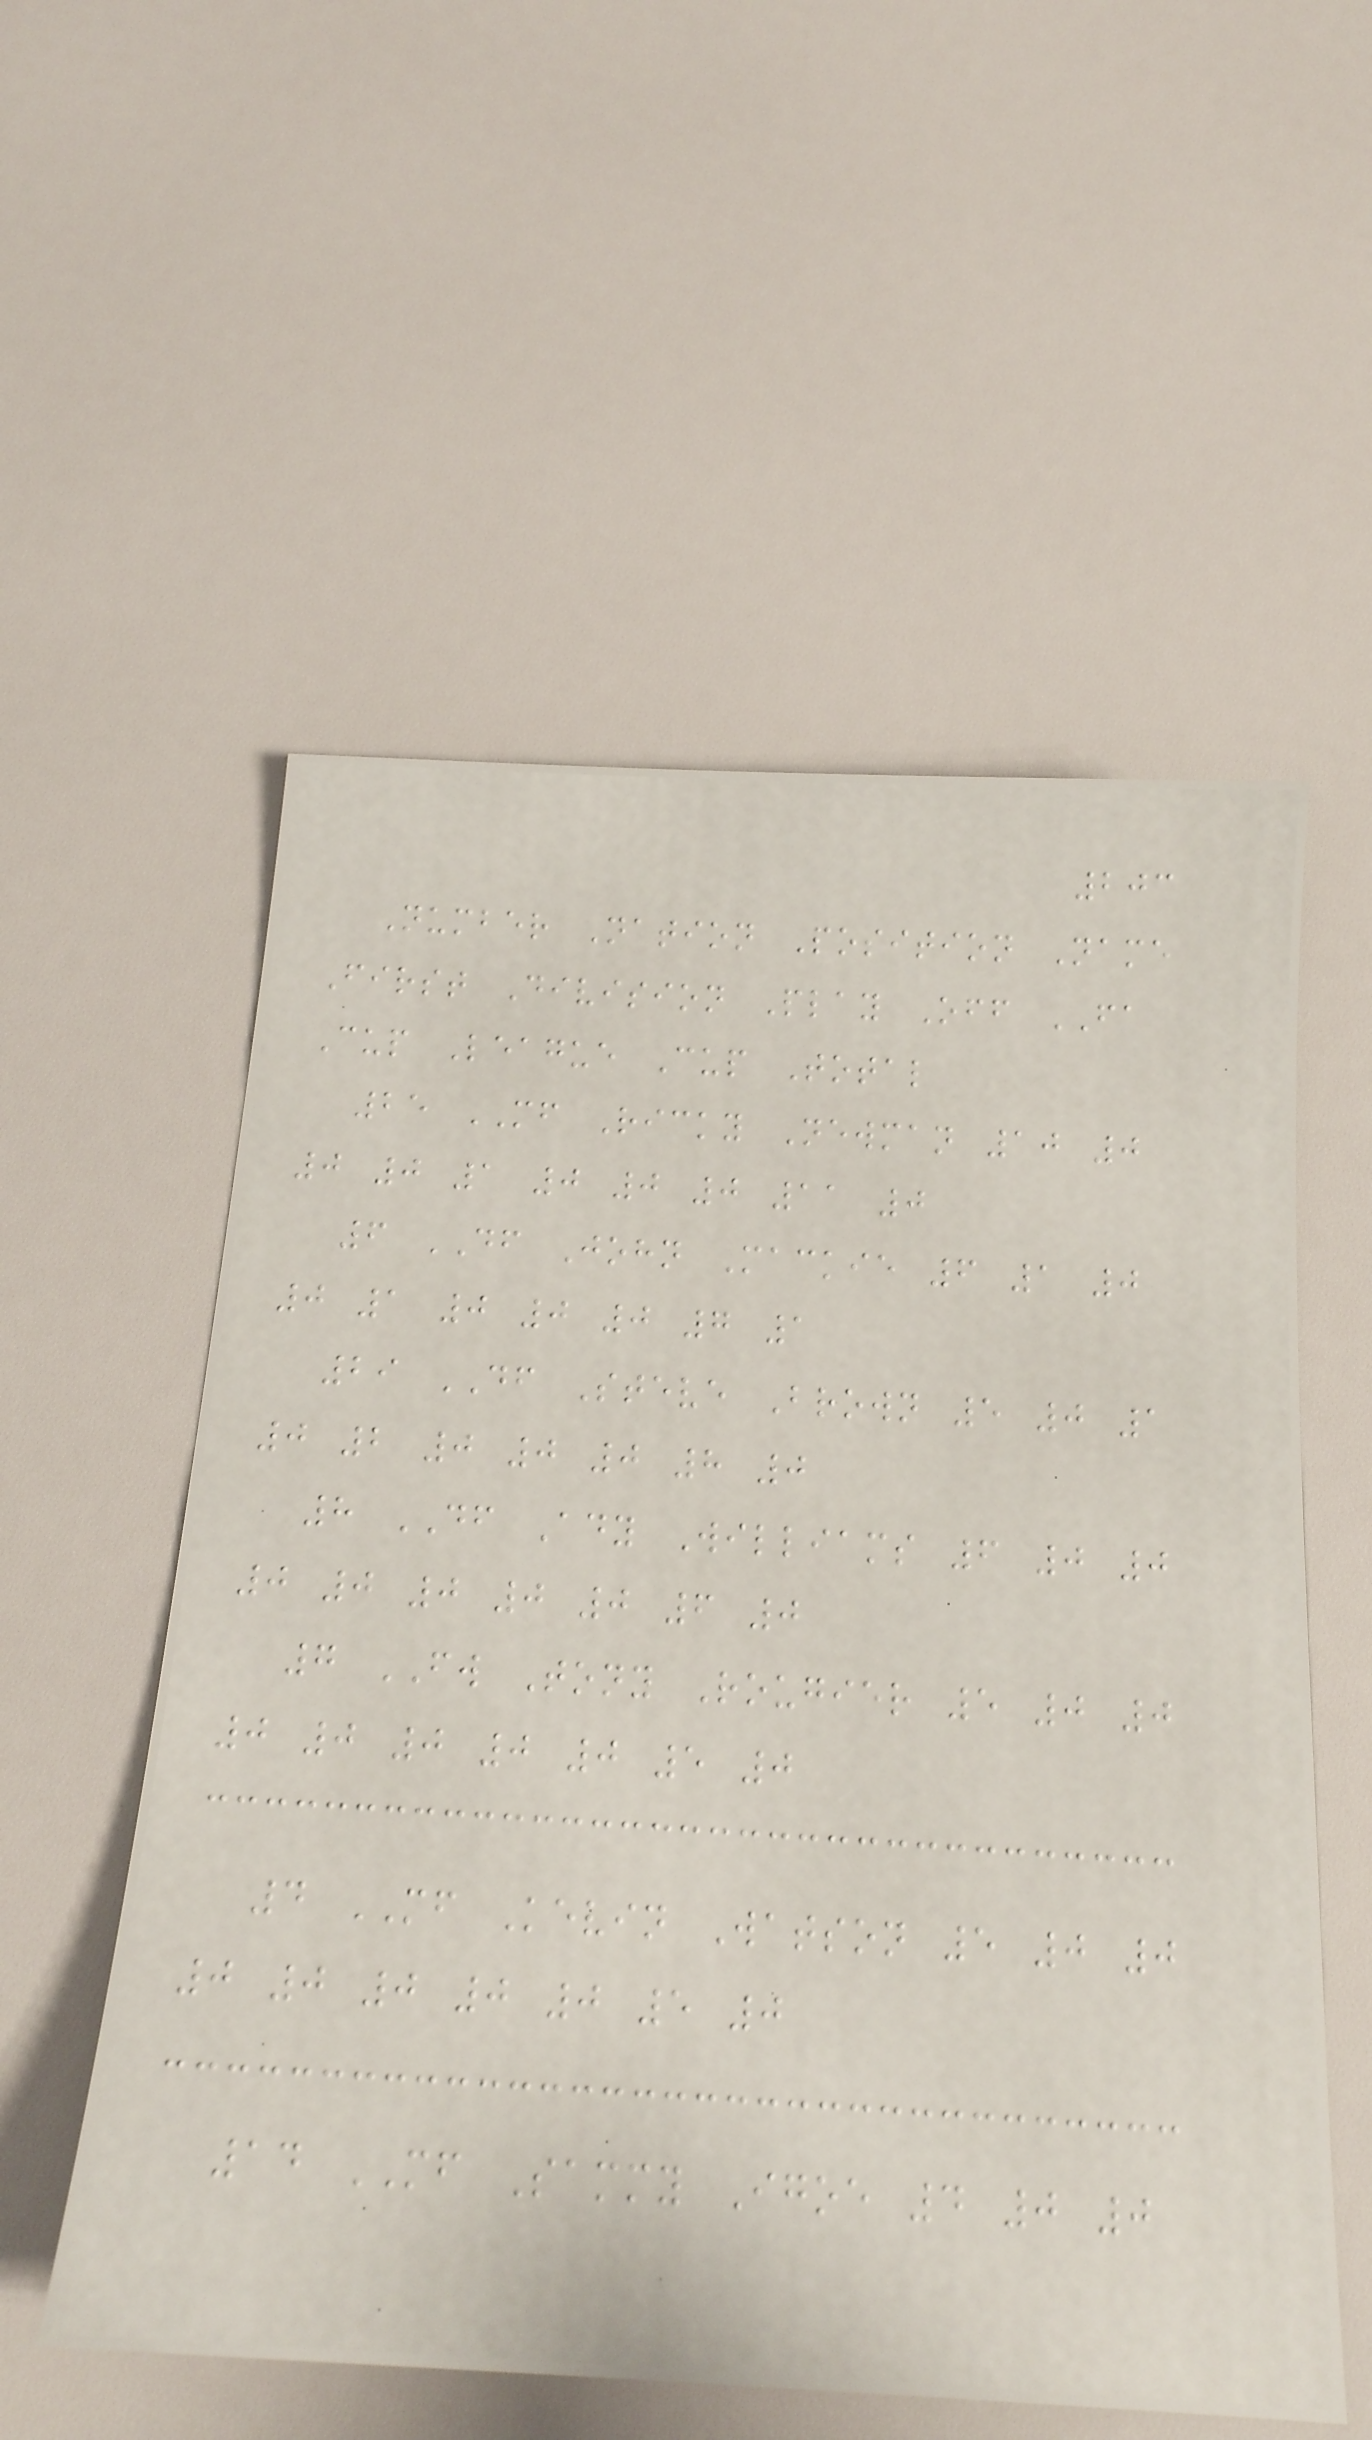203
Number Nation Position Name
First Division Play Off FA
Cup League Cup Total
25 MF Ricky Newman 10 0
0 0 1 0 0 0 11 0
6 DF John Mackie 6 1 0
0 1 0 0 0 7 1
29 DF Steve Brown 5 0 1
0 2 0 0 0 8 0
8 DF Ady Williams 6 0 0
0 0 0 0 0 6 0
7 FW Tony Rougier 5 0 0
0 0 0 0 0 5 0
4 MF Kevin Watson 5 0 0
0 0 0 0 0 5 0
14 MF Sammy Igoe 4 0 0
